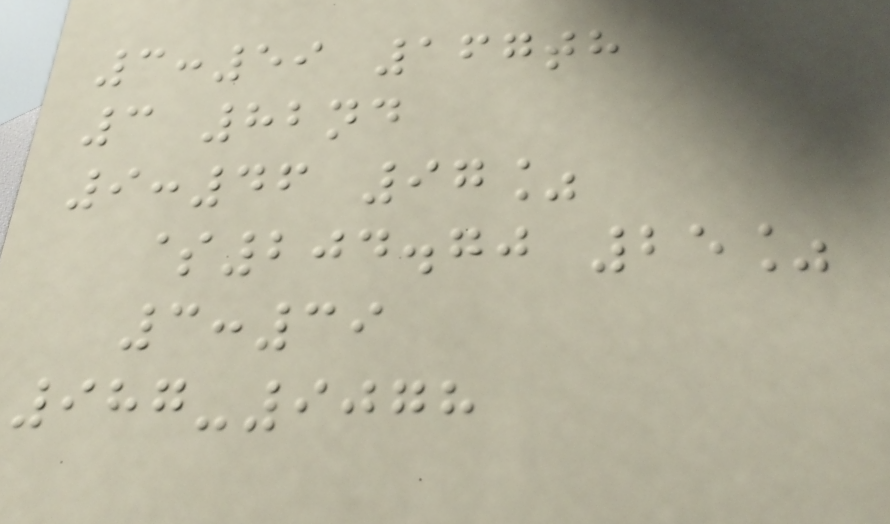3:59 167th
3 82nd
9:46 97%
$204.70 25%
3:39
987-9078
